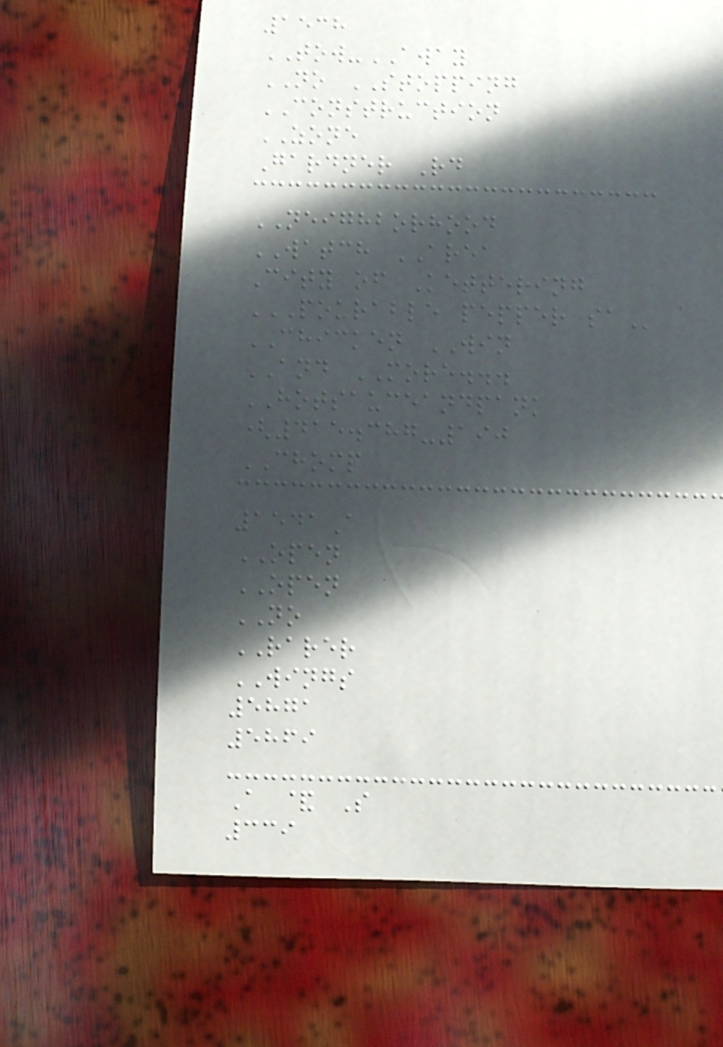1538
TOW-AWAY
NO STOPPING
CONSTRUCTION
ZONE
Gardner Rd
NEIGHBORHOOD
WATCH AREA
City of Kettering
POURABLE PEPPER SA
CHICKEN WIN
AND MORE...
HOTSAUCEANDPANK
(415.387-190
CHOMP
1541A
OPEN
OPEN
NO
RARER
WINGS
5871
5869
A & S
339
